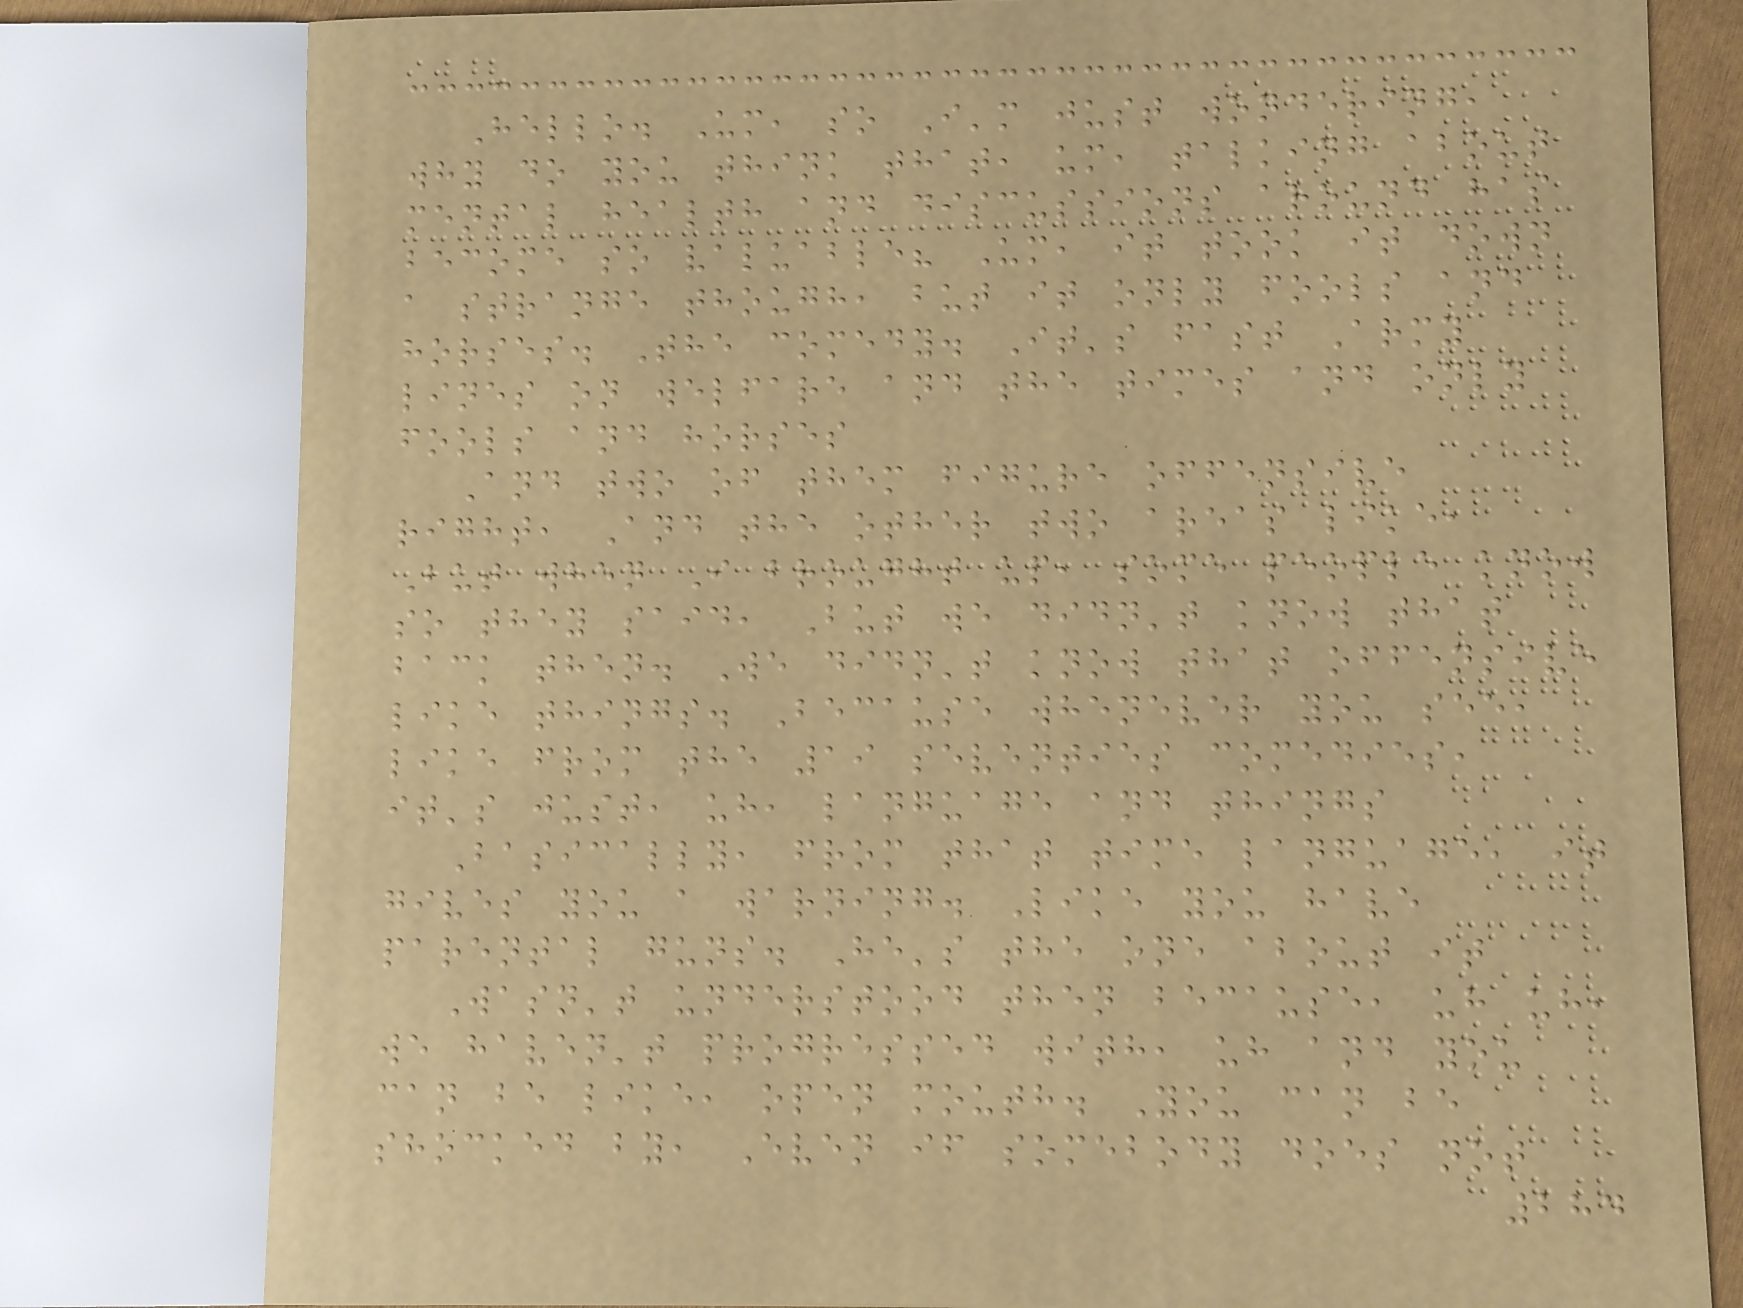Hello. Um, so I'm just wondering,
why do you think that, um, talking about
mental health and discussions around has
become so valuable? Um, it took it down
a strange though, but it only fools and
horses. The comedy. It's fast Army
lines on welfare and the times and only
fools and horses
And two of them figure offensive
right, And the other two areas like,
But when I brought up, some people know
so they said, But we didn't know that
back then. We didn't know that offensive
like things. Because whenever you see,
like from the 19 seventies comedies,
it's just, uh, language and things
Basically, from that time language, it
gives you a warning. Like you have
parental guns. He's the one about it
Wasn't understood then because, uh uh,
we haven't progressed with, uh and you
can be like, open mouth. You can be
shocked by, Even if somebody does not
284
